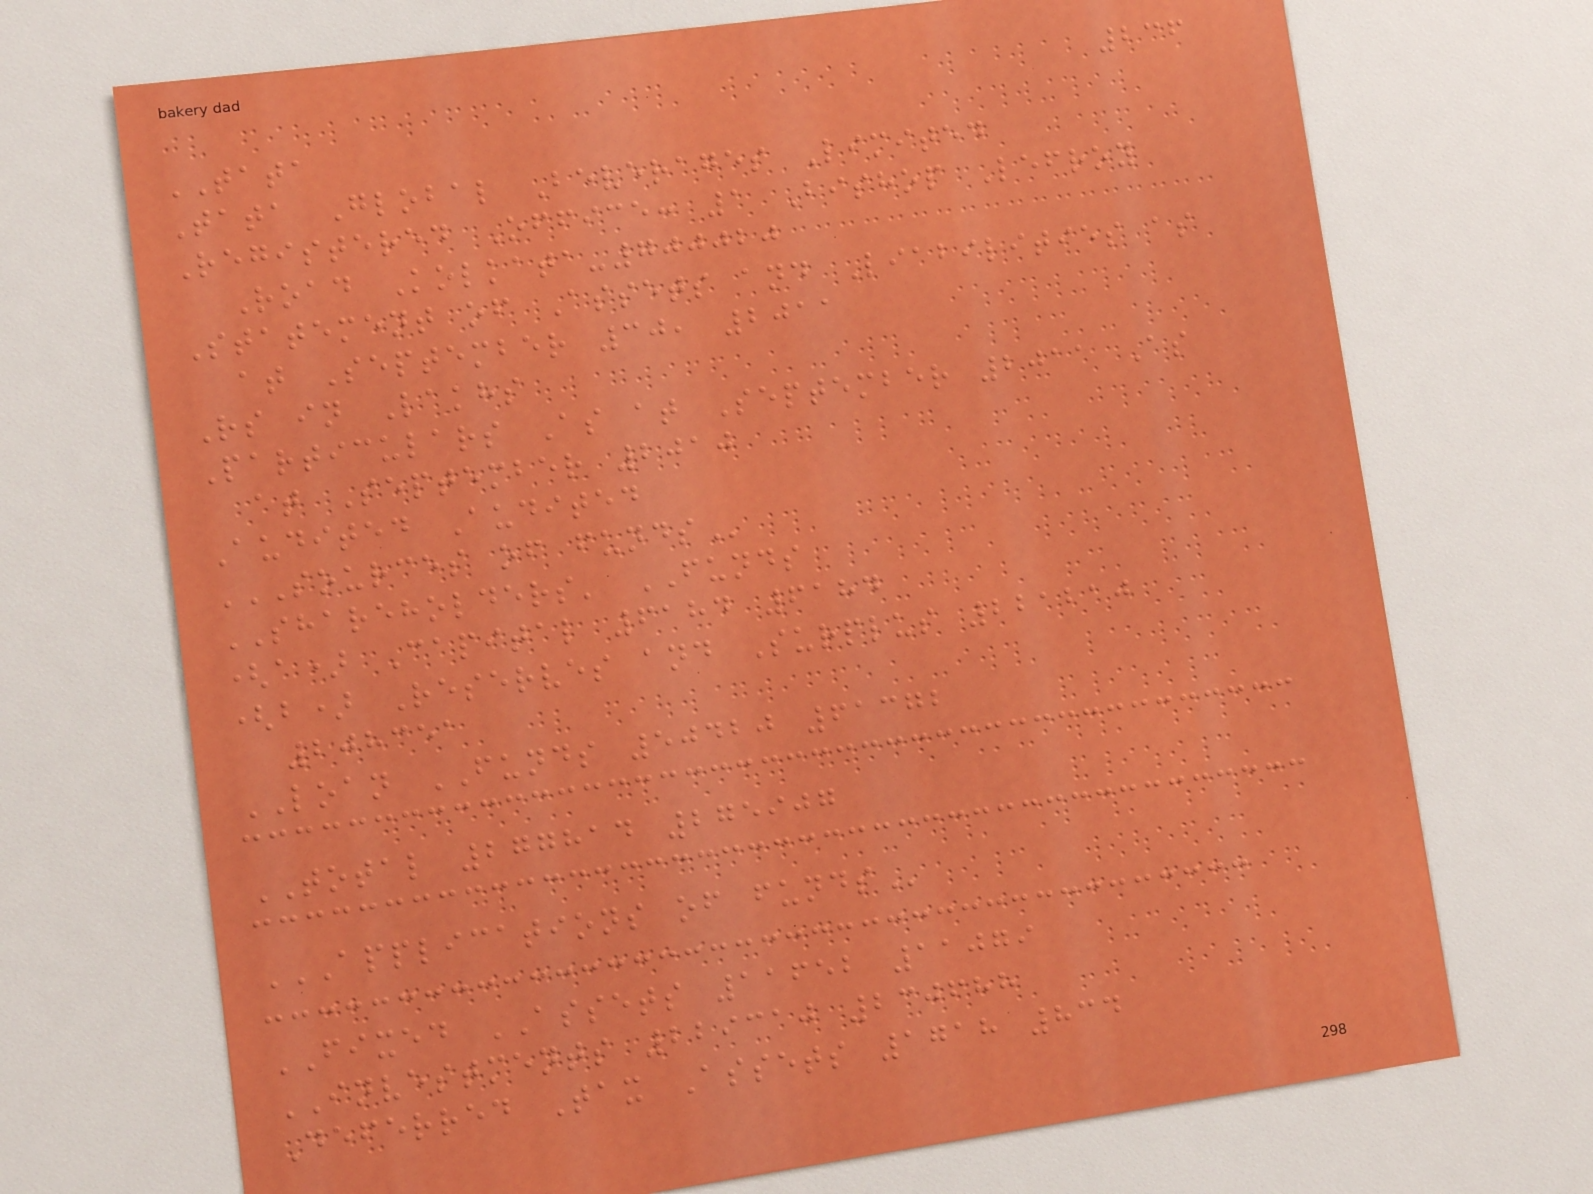236
TATA
Tata Global Beverages Limited
Registered Office: 1 Bishop Lefroy
Road Kolkata-700020
Statement of Assets and Liabilities as
at September 30, 2011
Rs in Lakhs
Particulars As at September 2011 As
at September 2010
Audited Audited
SOURCES OF FUNDS
SHAREHOLDERS' FUNDS
(a) Capital 6184 6184
(b) Reserves and Surplus 221210
208351
LOAN FUNDS 50420 61372
TOTAL 277814 275907
APPLICATIONS OF FUNDS
FIXED ASSETS 11652 11079
INVESTMENTS 229310 230688
Deferred Tax Assets 1718 834
